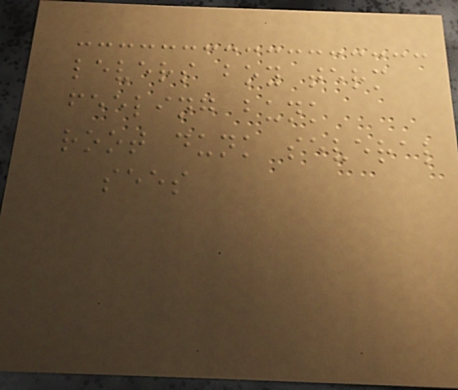levers boy term
feeling bunk
root dunk several
sees
